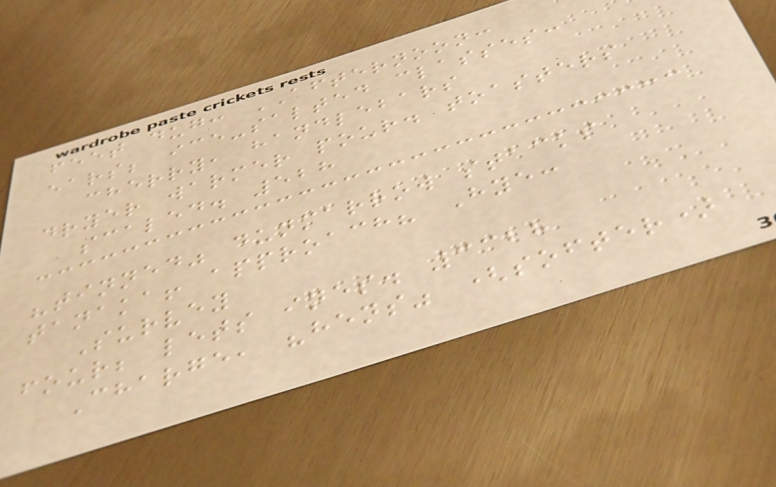feet dug: AFTERNOON:
ears; ice-salted classes:
cherry, handlebars
dryer warmer pour. toasters
scaled. 528
"tinned" dunmarrow stacks
tanaka! approach? Hye:
Survey
four; lets ines. 3328
Charge, "hens" (softer)
